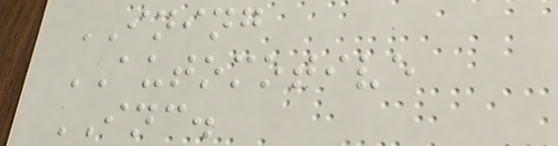INING
AUTOMOTIVE
INC.
